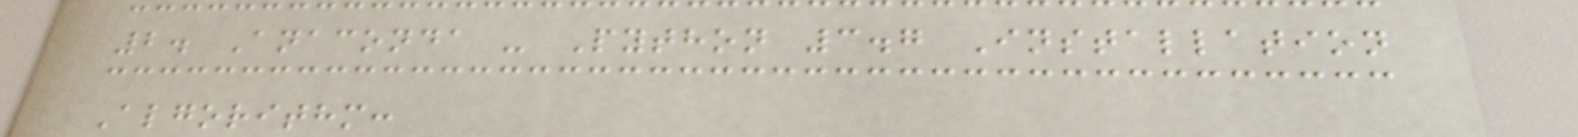2. Anaconda - Python 3.7 Installation
Algorithm:
